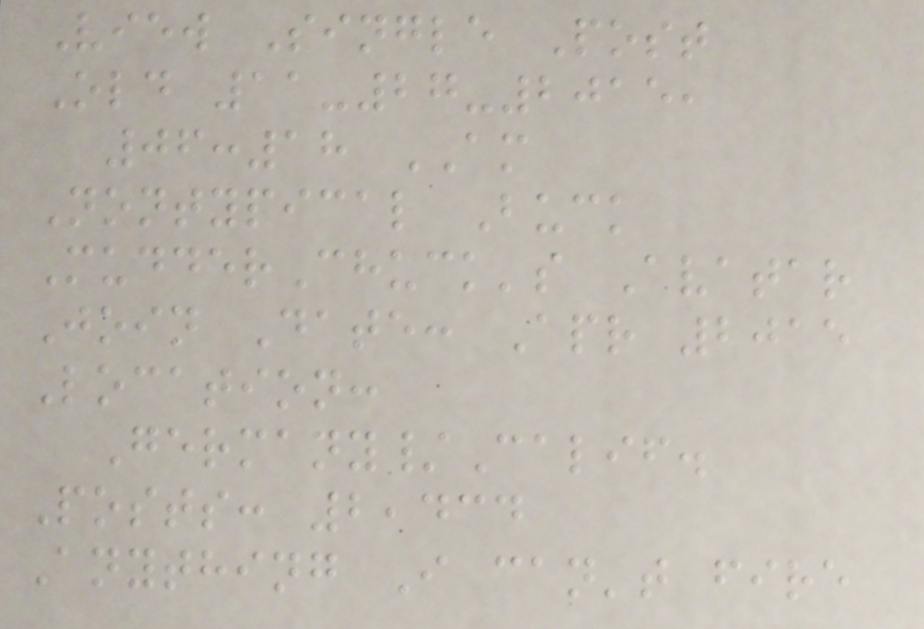View Single Post
Old 11-27-2015,
06:18 AM
Nontypical Buck
MudderChuck's Avatar
Join Date: Apr 2015
Location:
Germany/Calif.
Posts: 2,434
Anything I can't fire
